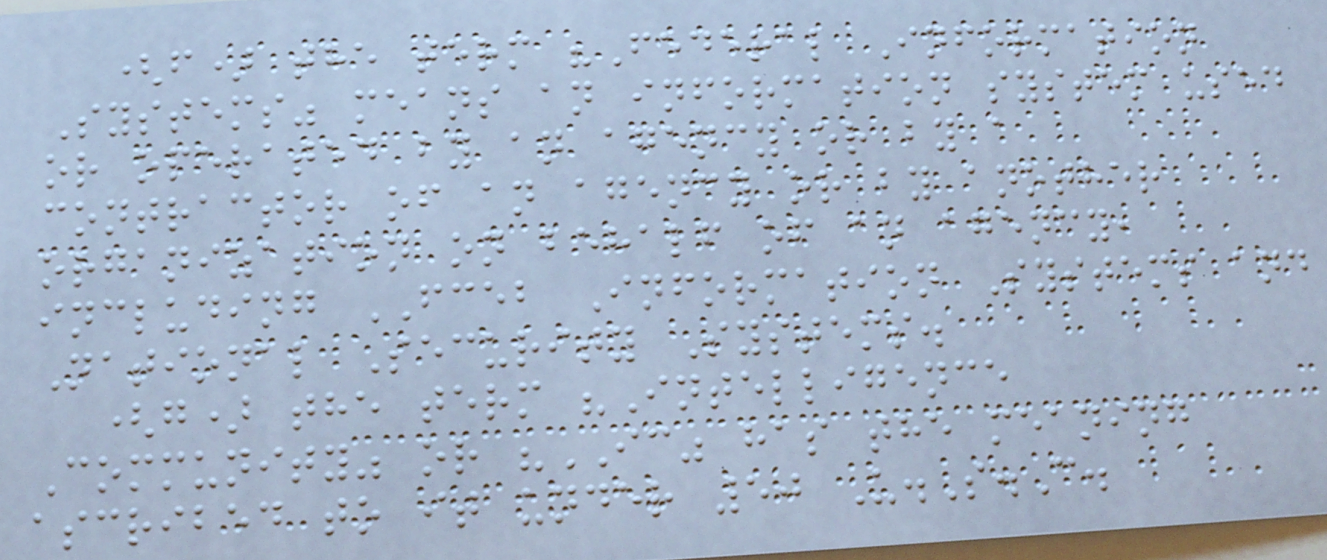(f) the term "Federal Information
Systems" means an information system used
or operated by an agency or by a
contractor of an agency or by another
organization on behalf of an agency,
including FCEB Information Systems and
National Security Systems.
(g) the term "Intelligence
Community" or "IC" has the meaning
ascribed to it under 50 U.S.C.
